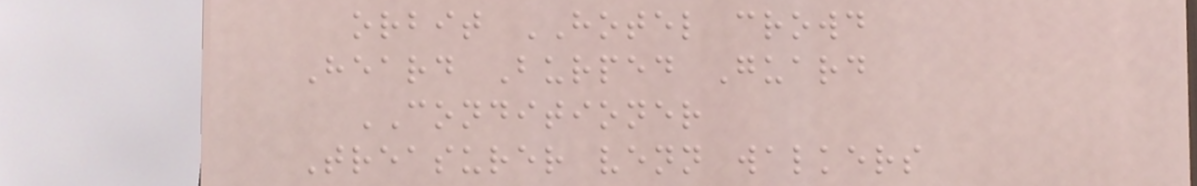orbit HOTEL crowd
Heard Burped Guard
CONDITIONER
Treasurer venn walkers
